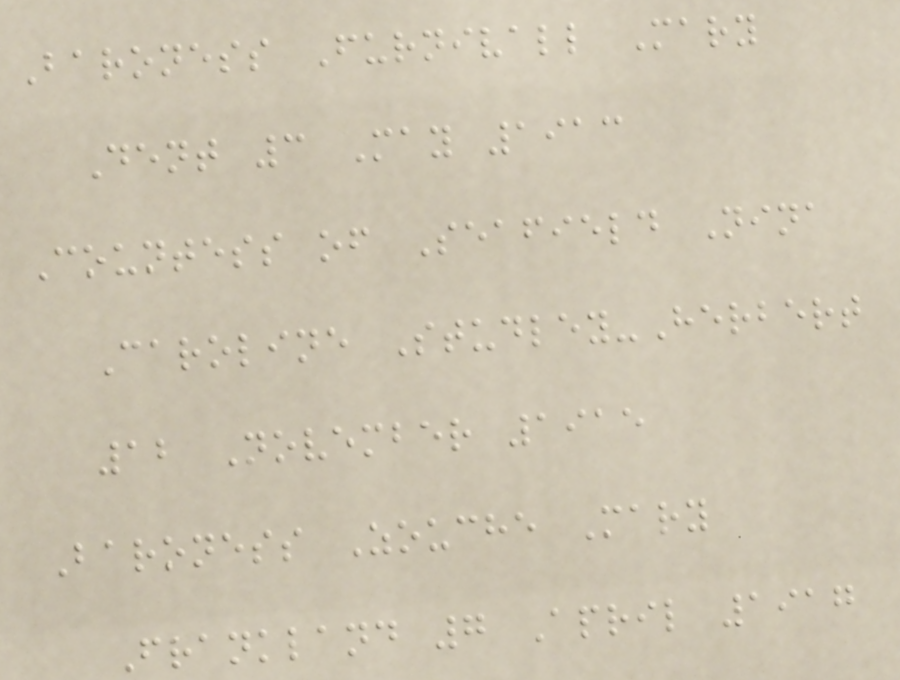Baroness Furnivall Mary
Dent 3 May 1913
Countess of Seafield Nina
Caroline Studley-Herbert
12 November 1915
Baroness Zouche Mary
Frankland 7 April 1917
